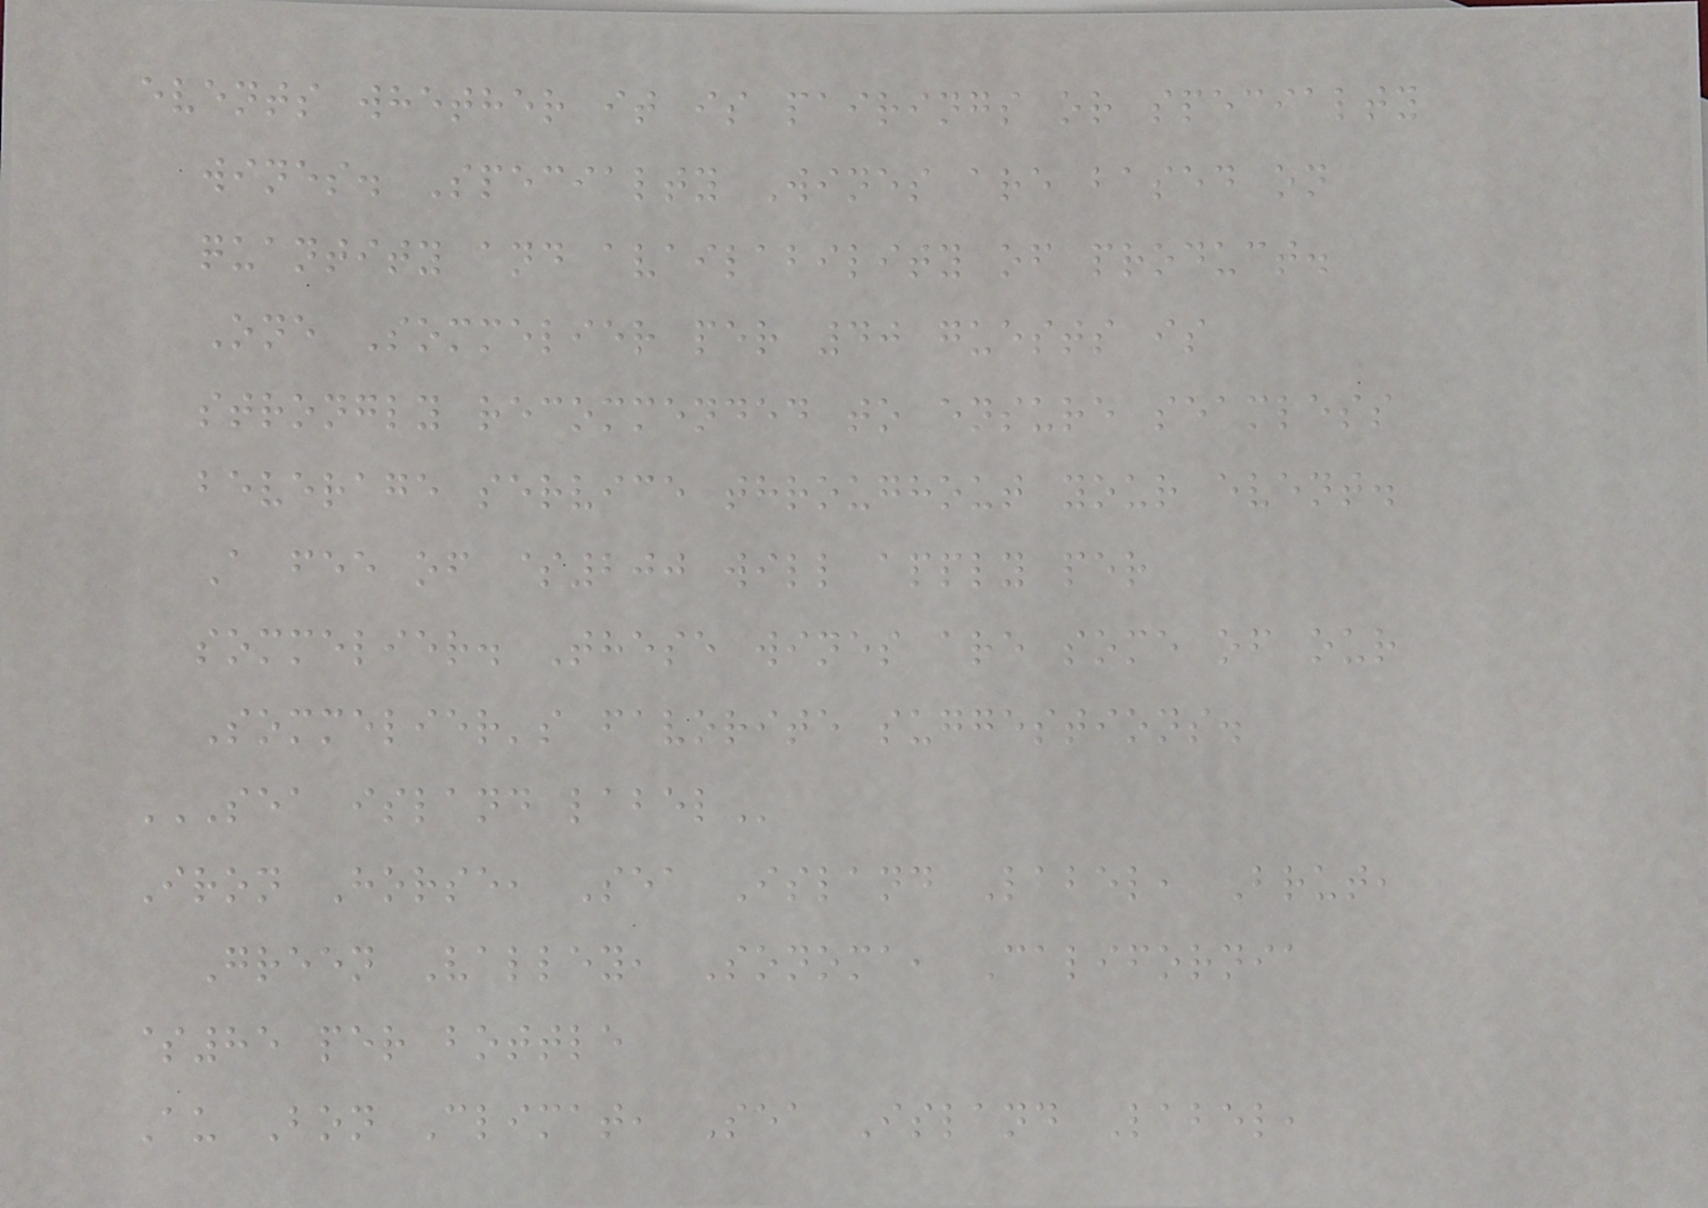events whether it is pairings or specialty
wines. Specialty Wines are based on
quantity and availability of product.
One Sommelier per 40 guests is
strongly recommended to ensure seamless
beverage service throughout your event.
A fee of $200 will apply per
sommelier. These wines are some of our
Sommelier's favorite suggestions.
SEA ISLAND LABEL
Iron Horse, Sea Island Label, Brut,
Green Valley, Sonoma, California
$85 per bottle
Au Bon Climat, Sea Island Label,
